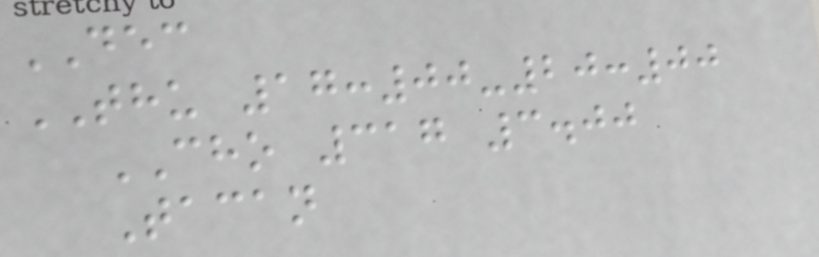DEC
THU 17:00-20:00
CHO 317 3.00
Tacan
